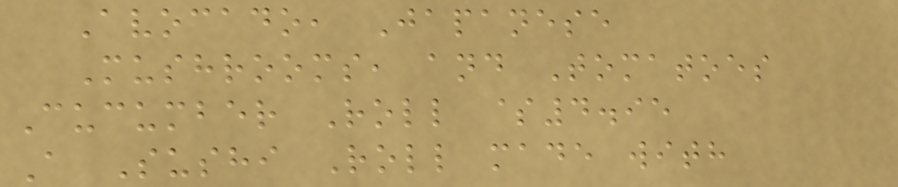Avocado, Japanese
Mushrooms, and Tomatoes
Cucumber Roll $4.95
A Sushi Roll made with
